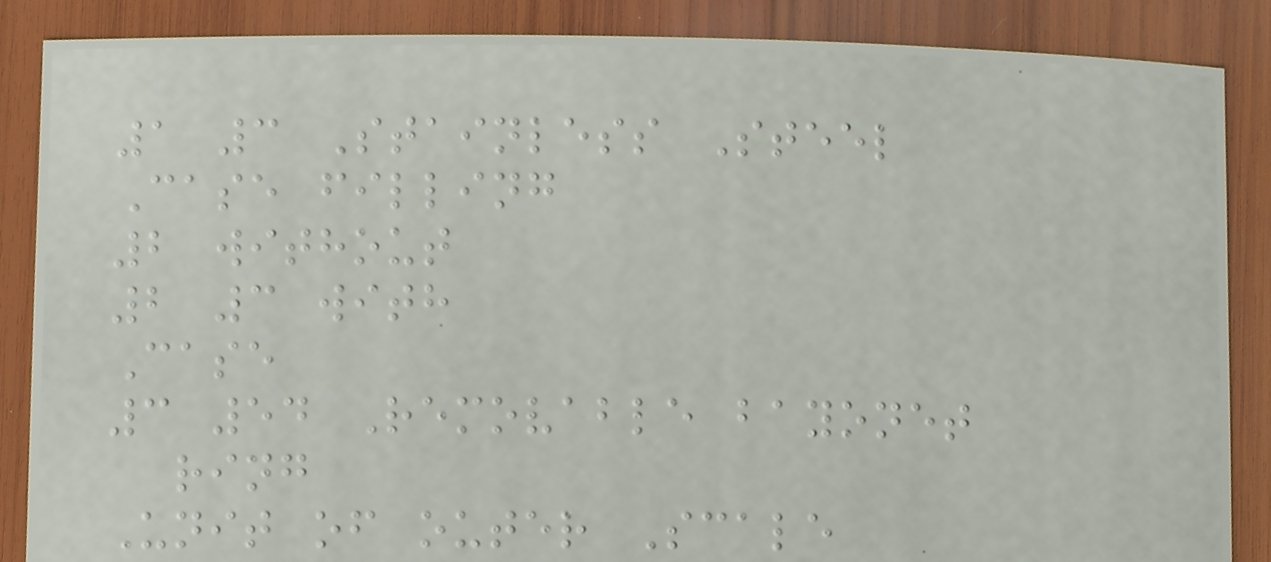1 3 Stainless Steel
Case filling
2 without
2 3 with
Case
3 54 Removable bayonet
ring
Unit of outer Scale
